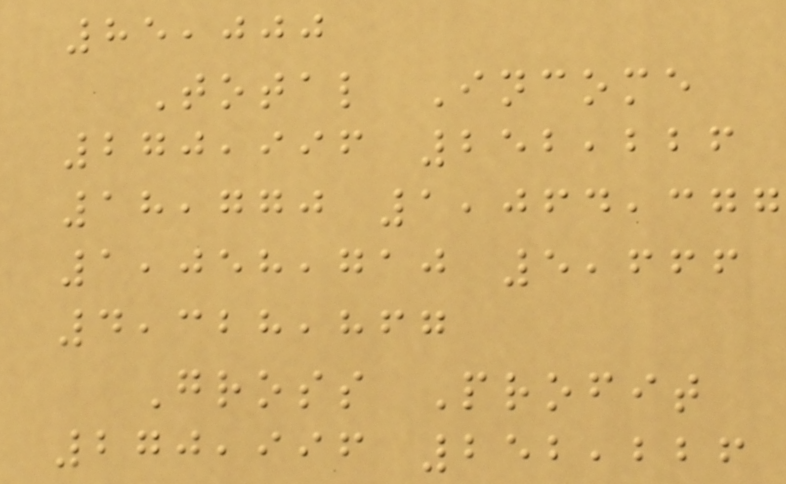85,000
Total Income
270,996 252,226
18,770 1,064,377
1,058,710 5,666
4,328,867
Gross Profit
270,996 252,226
